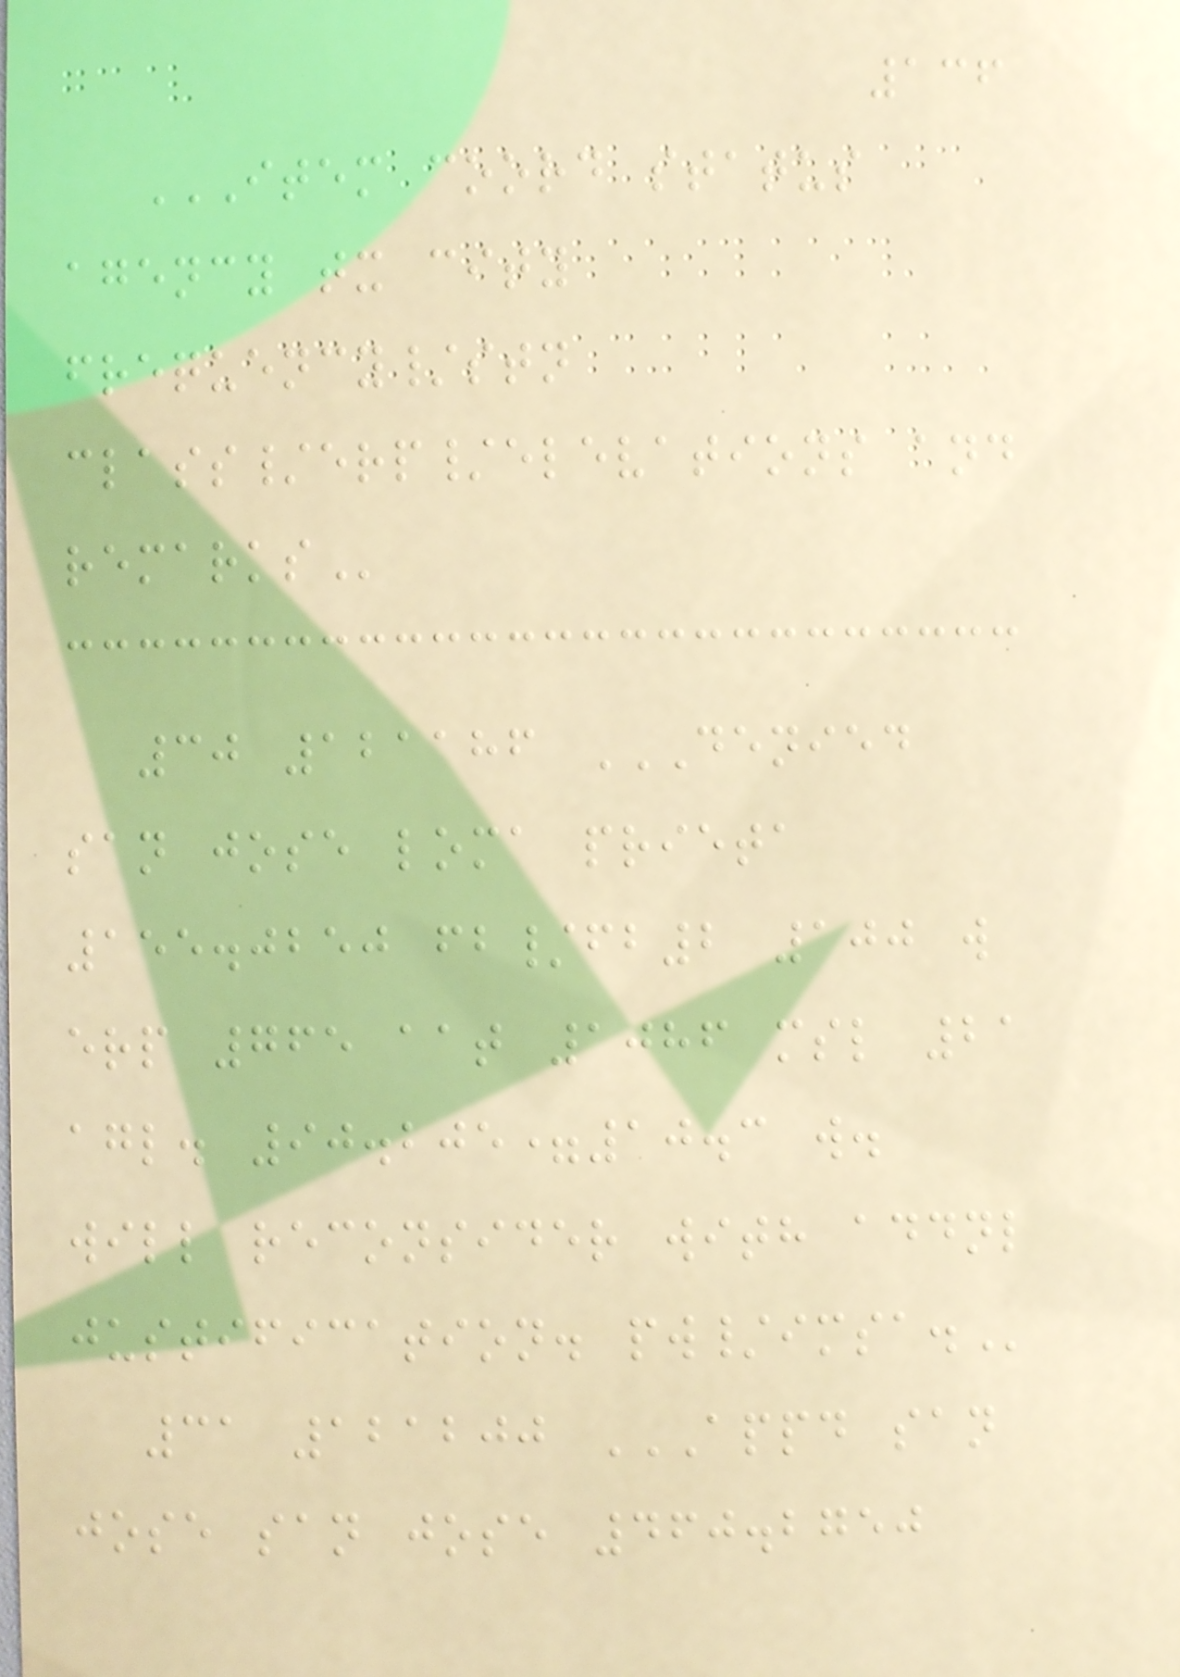136
ITEM COORD STATUS
AGENCY TX CITY
FREQUENCY/STN
CLASS/ERP/ELEVATIONS AND
REMARKS
30 121186 DENIED
SAN JOSE LOMA PRIETA
155.0250 FB/FB2 100 W
ERP 765 AAT 1086 MSL 21
AGL. 90.205=10.3 W.
WILL RECONSIDER WITH ADDNL
JUSTIFICATION. PW/IMSA.
31 121200 APPD SAN
JOSE SAN JOSE 460.2750
